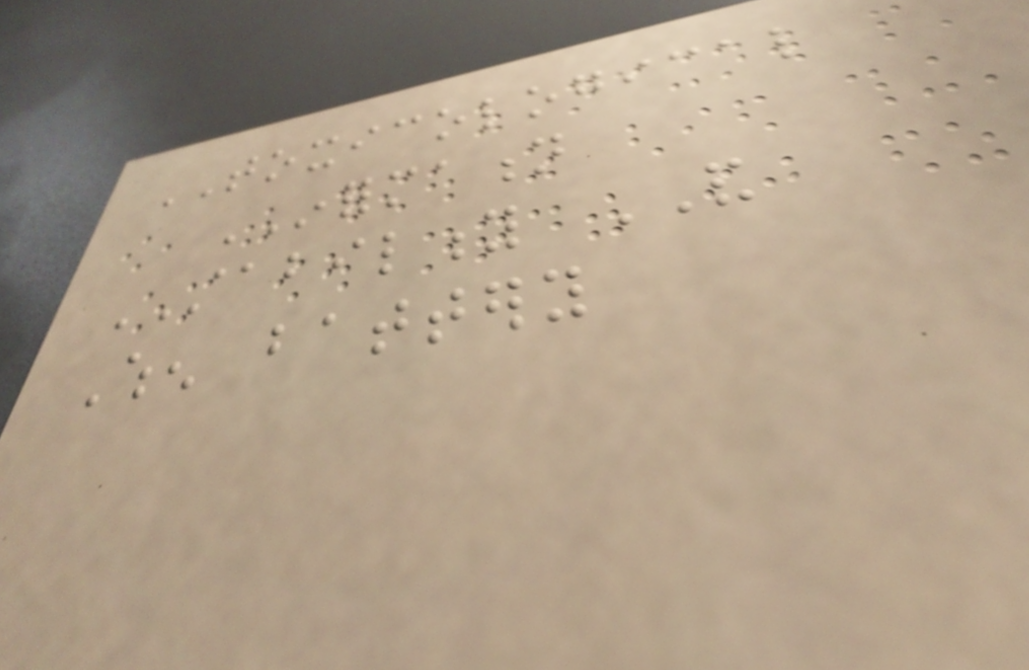TOXICOLOGICAL
INFORMATION
STABILITY AND
When battery
